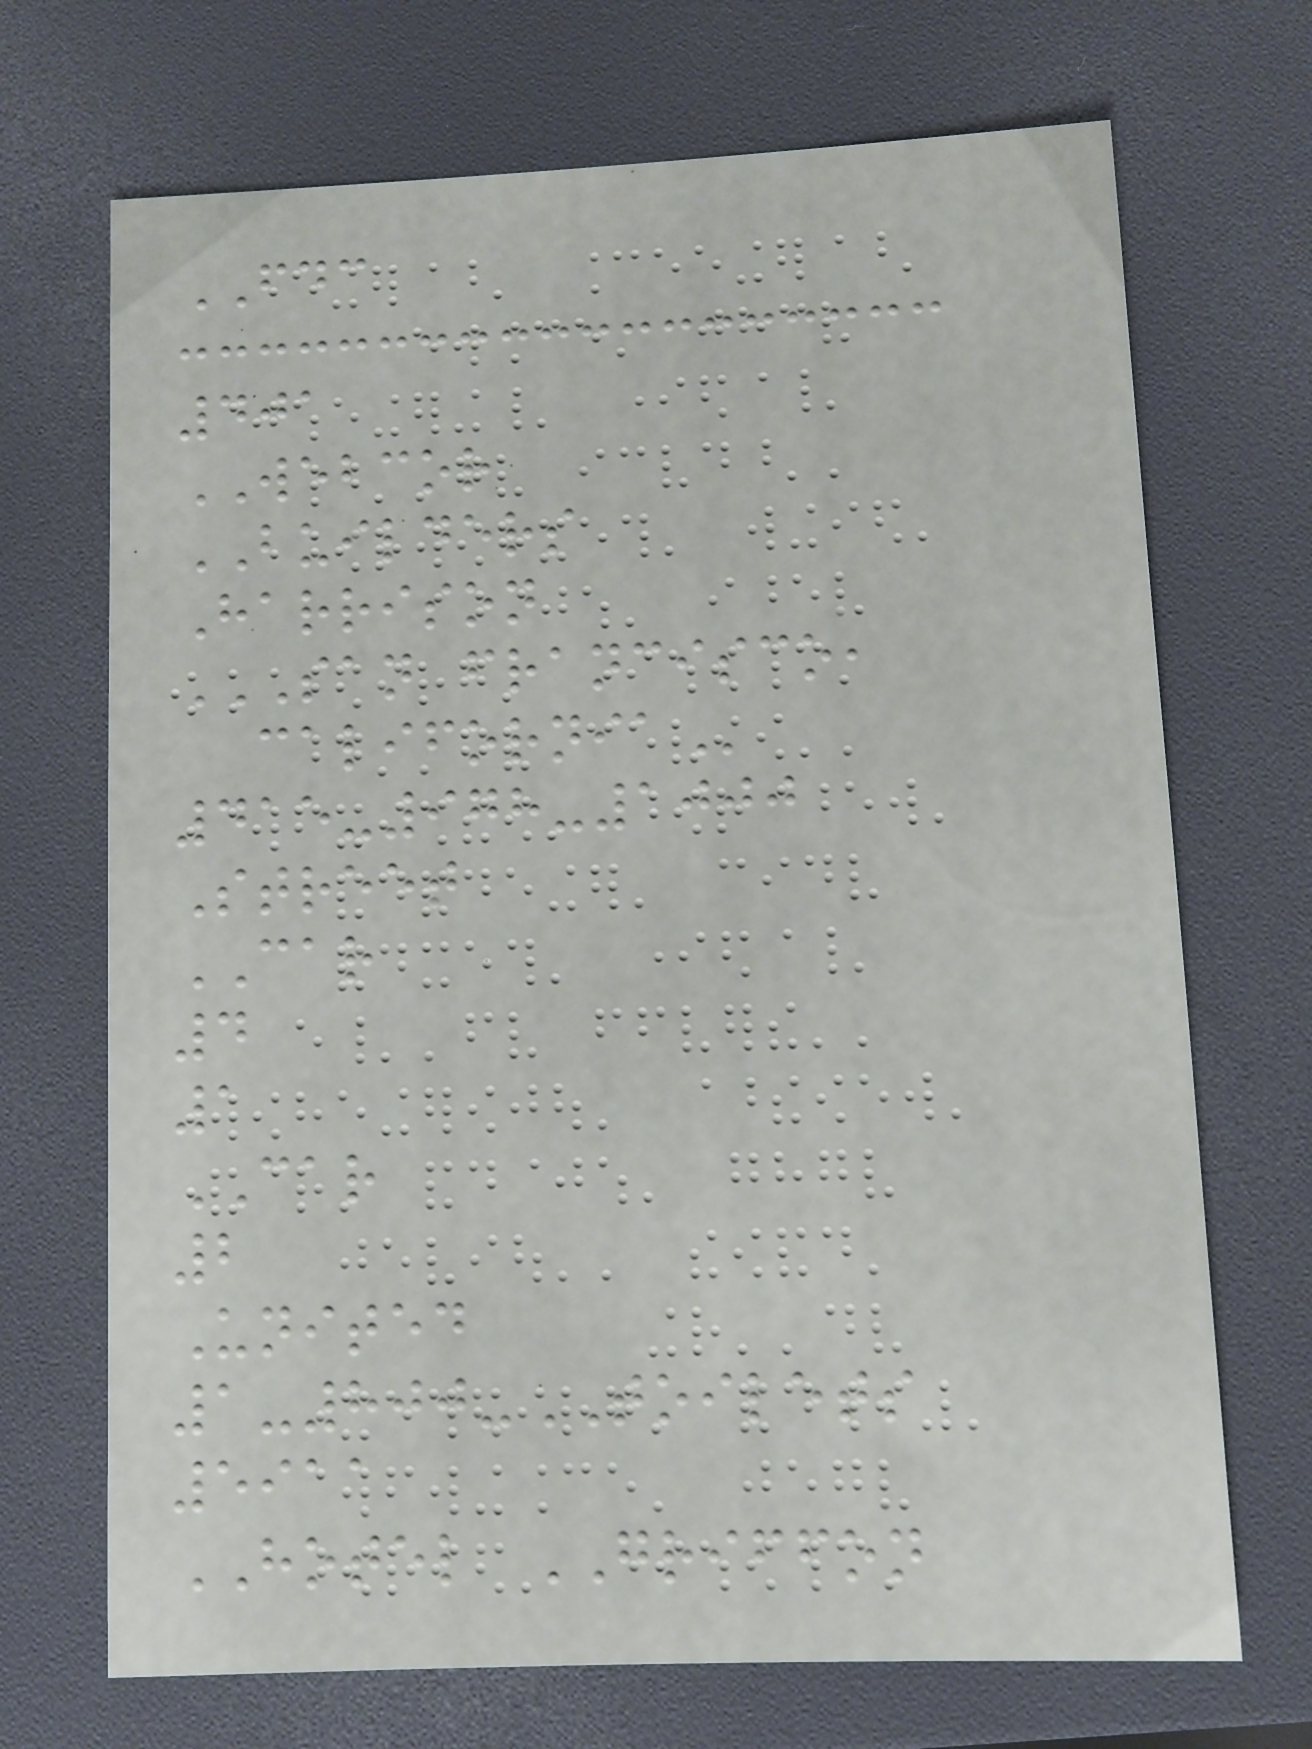FDC
401
WEBCOR
BUILDERS
Harrison
SAN FRANCISCO,
CALIFORNIA
415-978-1000
Street
CAR
4
1
CAR
2
United
1-800-TOILETS
5911
HOTEL GRIFFON
